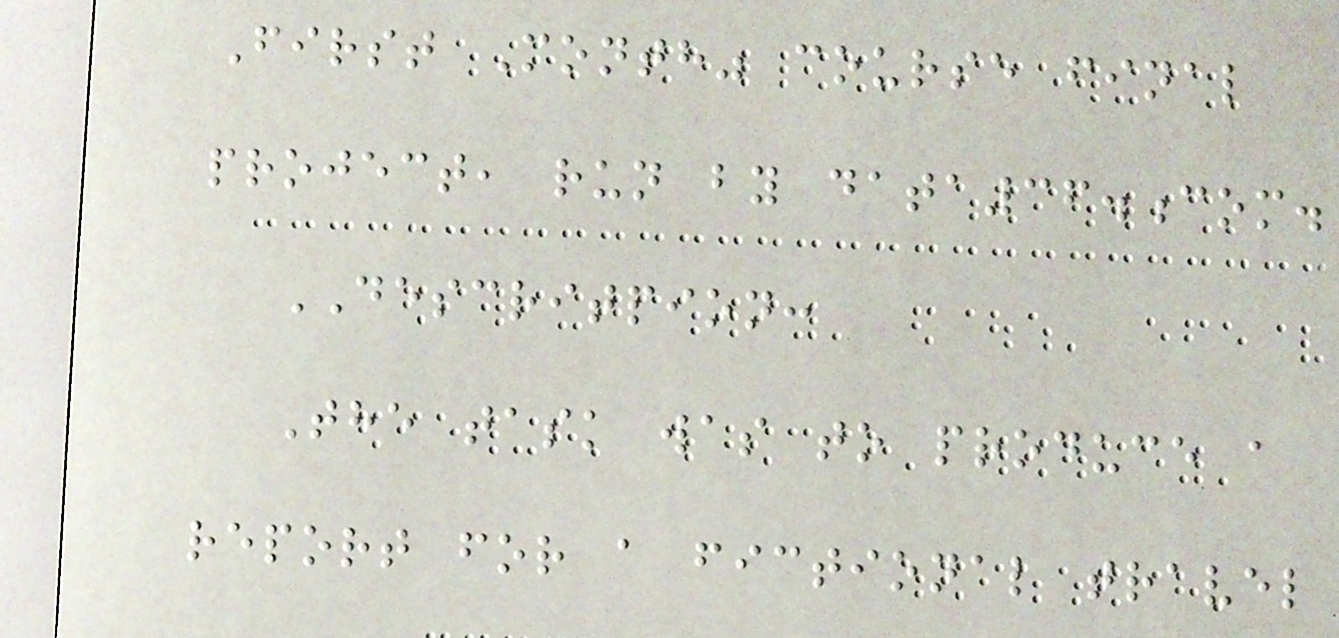First Month" course final
project, run by data36.com.
DESCRITPION:
The task was to produce a
report for a fictional travel
